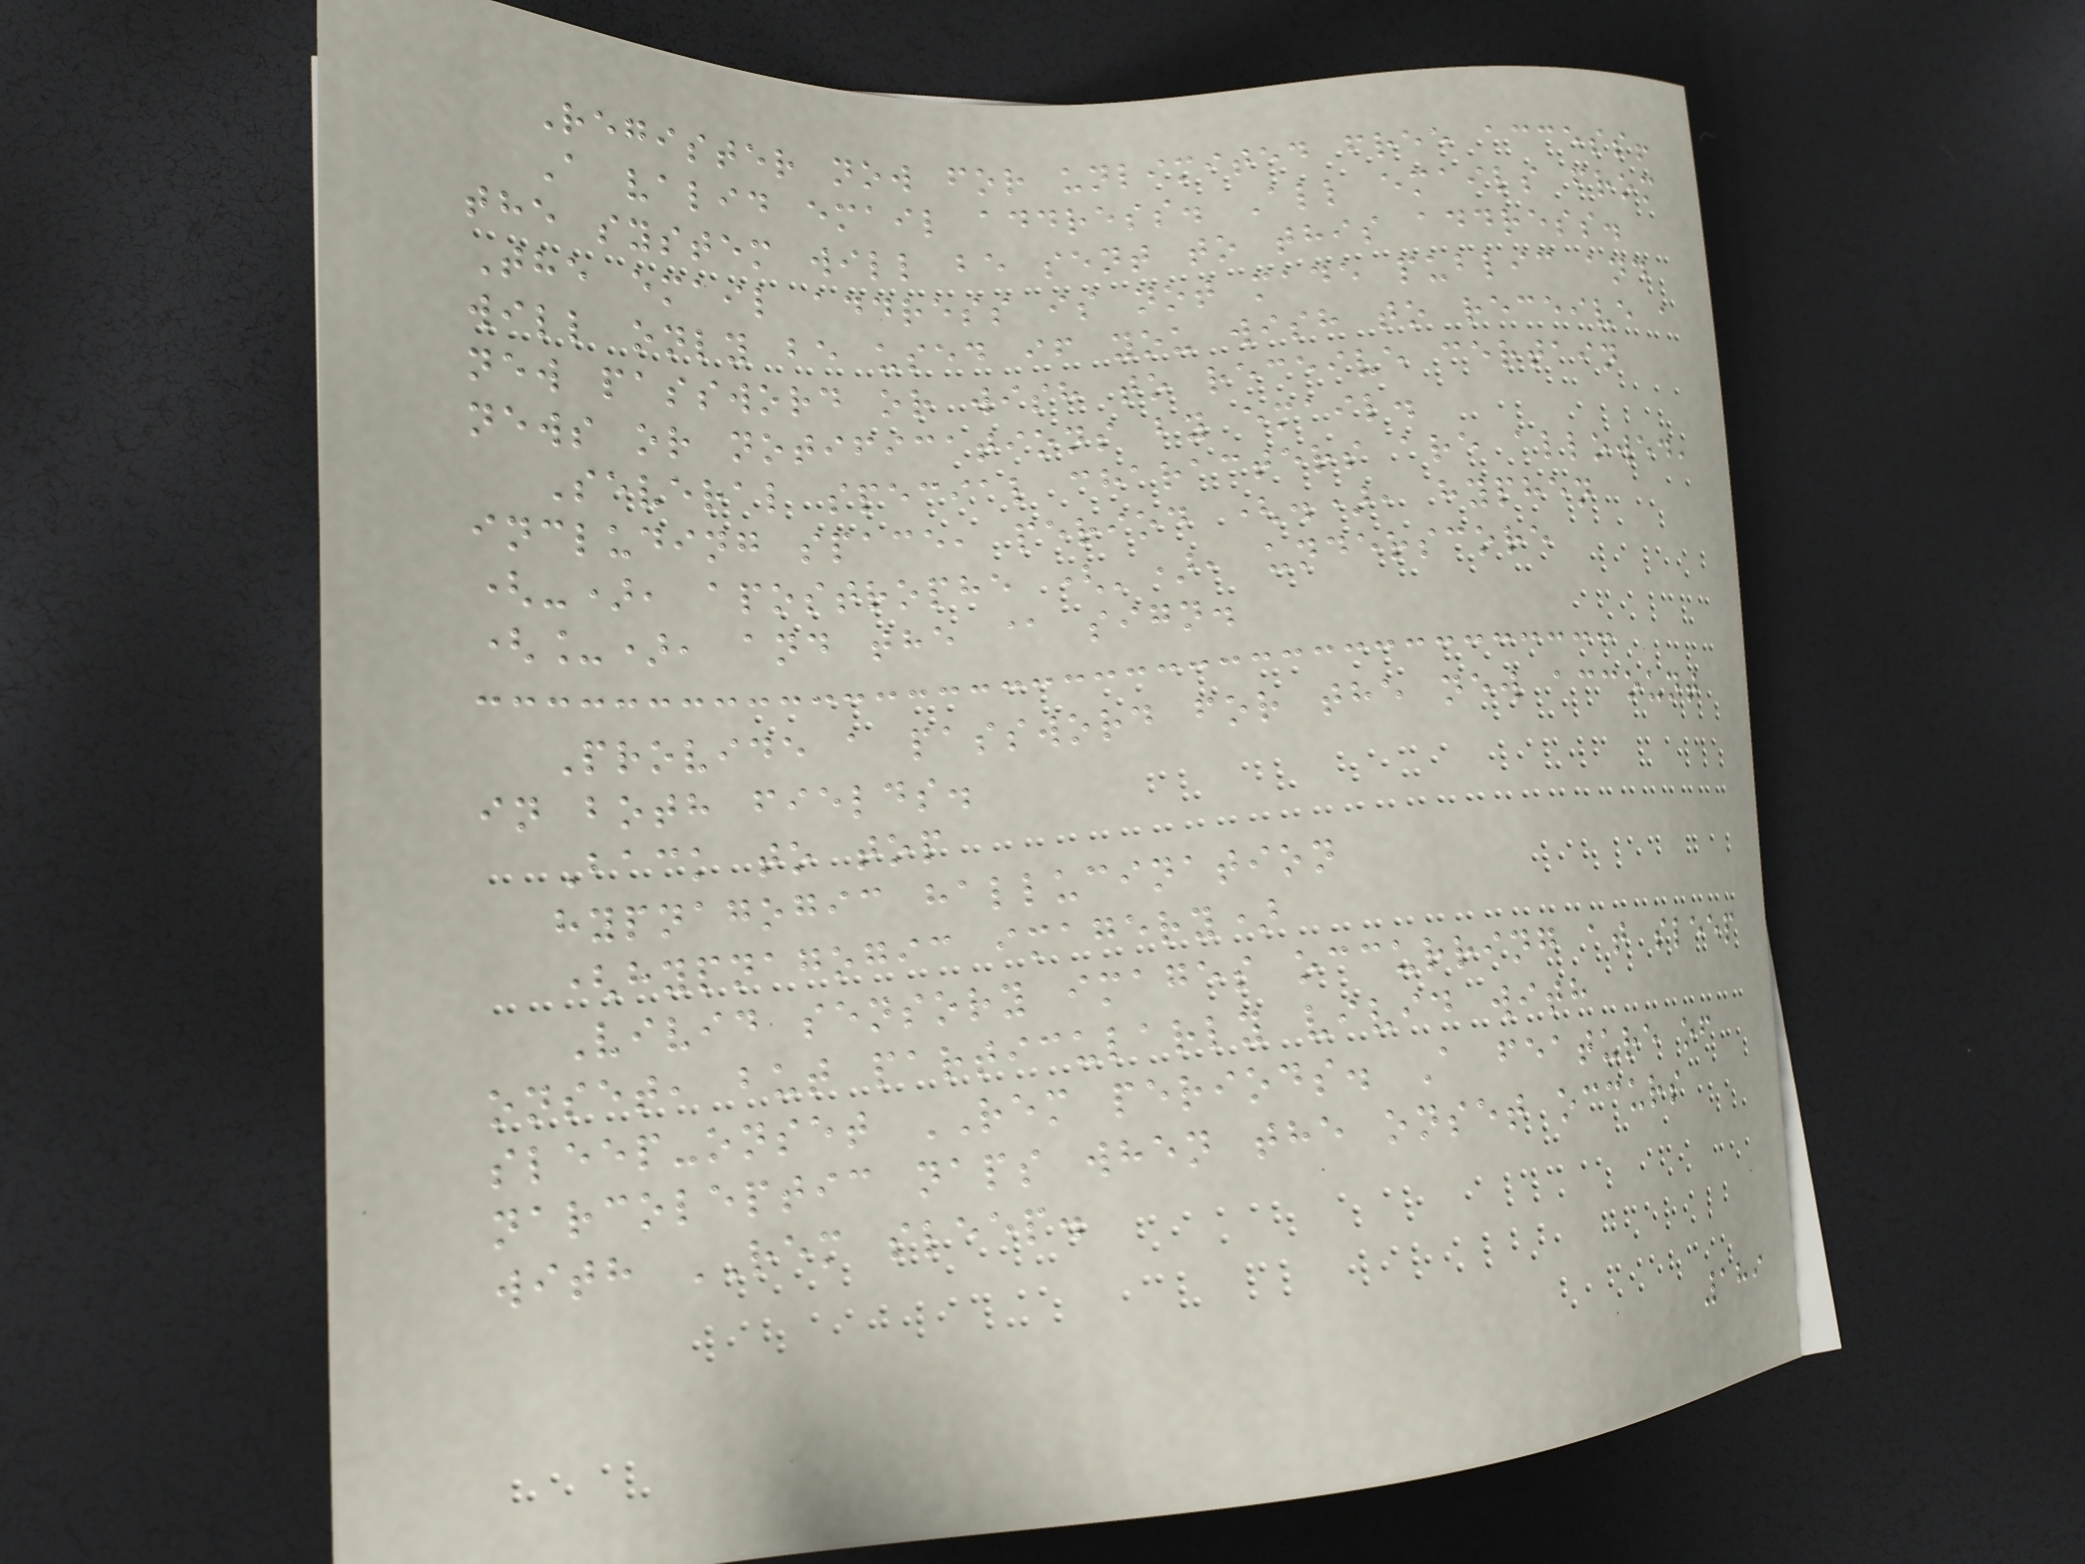Register now for unlimited free access!
A valid email address. All emails from
the system will be sent to this address.
The email address is not made public and
will only be used if you wish to receive a
new password or wish to receive certain
news or notifications by email.
Several special characters are allowed,
including space, period (.), hyphen
(-), apostrophe ('), underscore
(_), and the @ sign.
Provide a password for the new account
in both fields.
Back to top
hypnagogic hallucination
(hypnagogic imagery)
Vivid sensory images occurring at sleep
onset, but particularly vivid with
sleep-onset REM periods. A feature of
narcoleptic naps when the onset occurs
with REM sleep.
189
